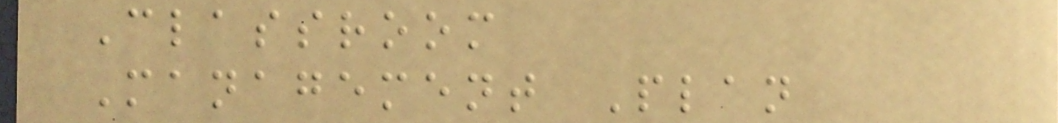Classroom
Management Plan
